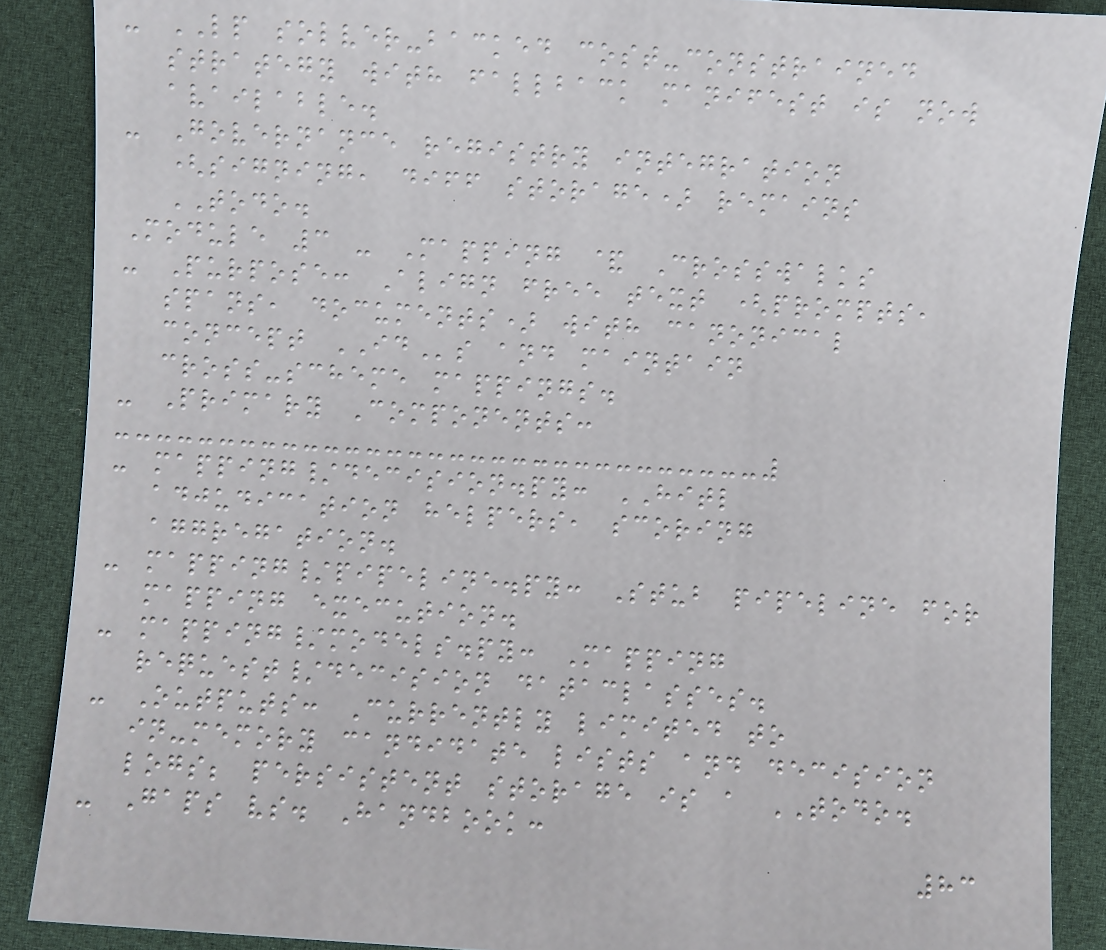- LP solver-backed cost-constrained
strategy with fallback manifest is now
available.
- Governance registry integration
(signing, diff storage) remains
TODO.
Module 3 - Mapping & Crosswalks
- Purpose: Align free text (prompts,
spans, documents) with canonical
concept IDs and maintain
cross-scheme mappings.
- Primary Components:
- mapping/decision.py: HITL
adjudication helpers, scoring
aggregation.
- mapping/pipeline.py: Stub pipeline for
mapping execution.
- mapping/models.py: Mapping
request/decision dataclasses.
- Outputs: Currently limited to
in-memory candidate lists and decision
logs; persistent storage is a TODO.
- Gaps vs. Handbook:
83
